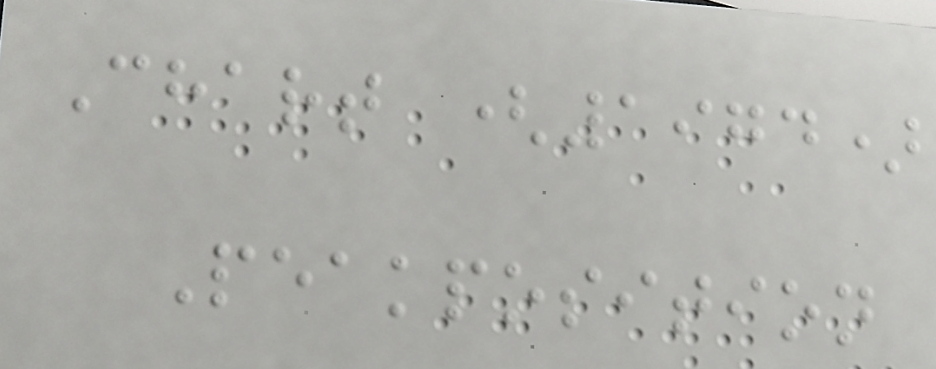Chart (1974)
Peakposition
